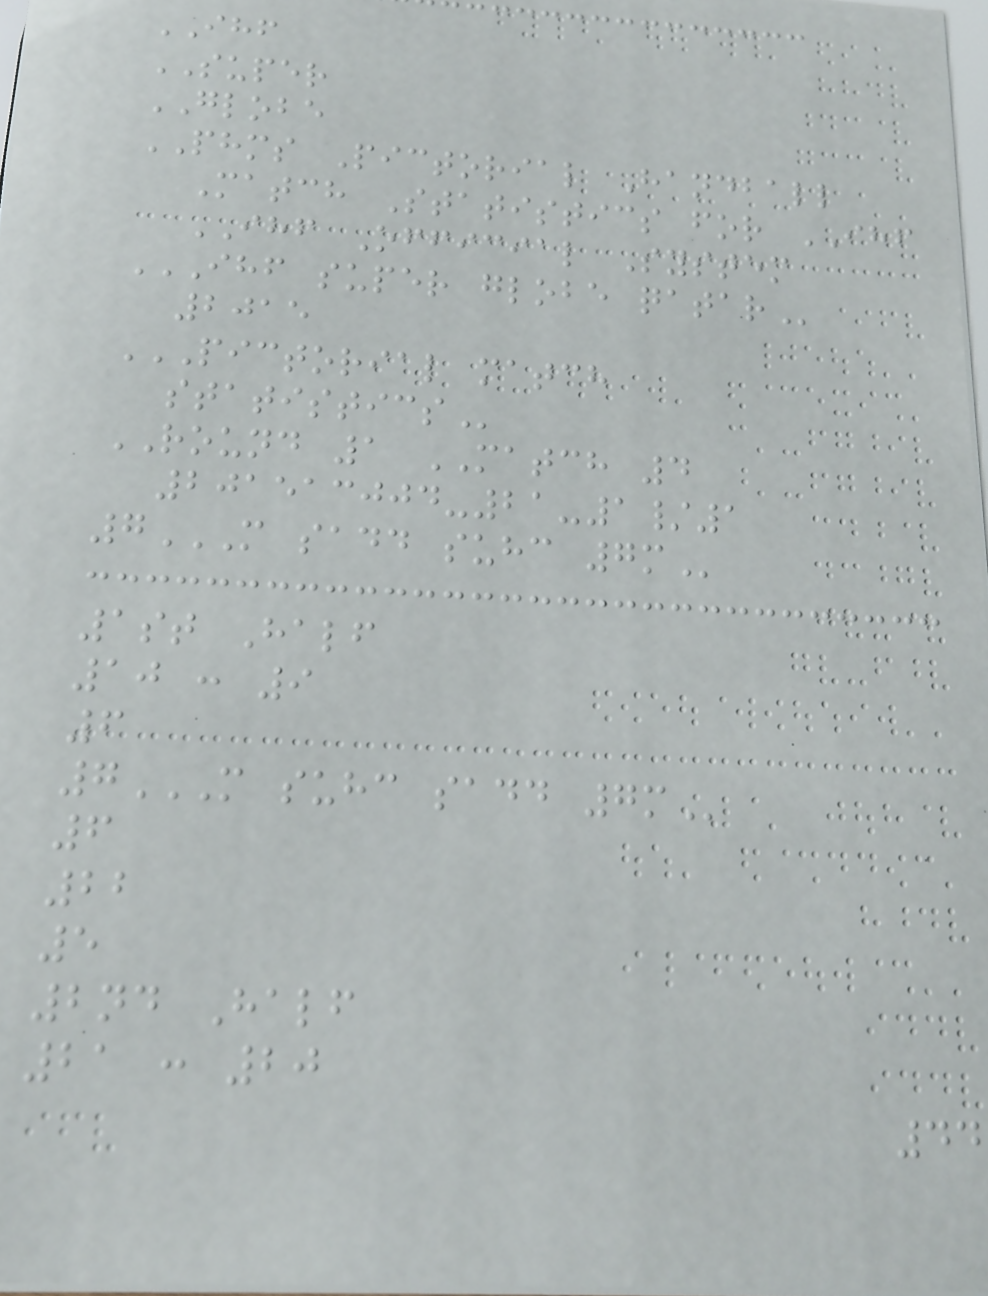IHF
SUPER
GLOBE
PHMS Pictorial Handball
Match Statistics for IHF
IHF Official System
IHF SUPER GLOBE QATAR
2015
PICTORIAL MATCH
STATISTICS
ROUND 1 MATCH 4
201513004-21-1/1
7M SADD SUHC 7M
1st Half
10 : 9
6
7M SUHC SADD 7M
6
22
5
2nd Half
21 : 20
44
